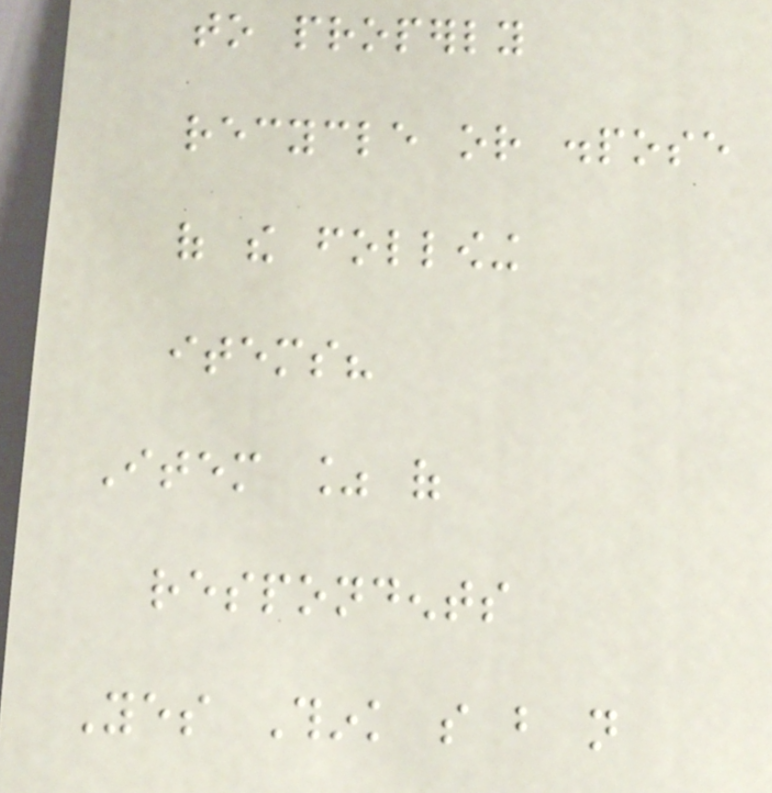to properly
recycle or dispose
of the following
items?
Item % of
respondents
Yes Think so but not
